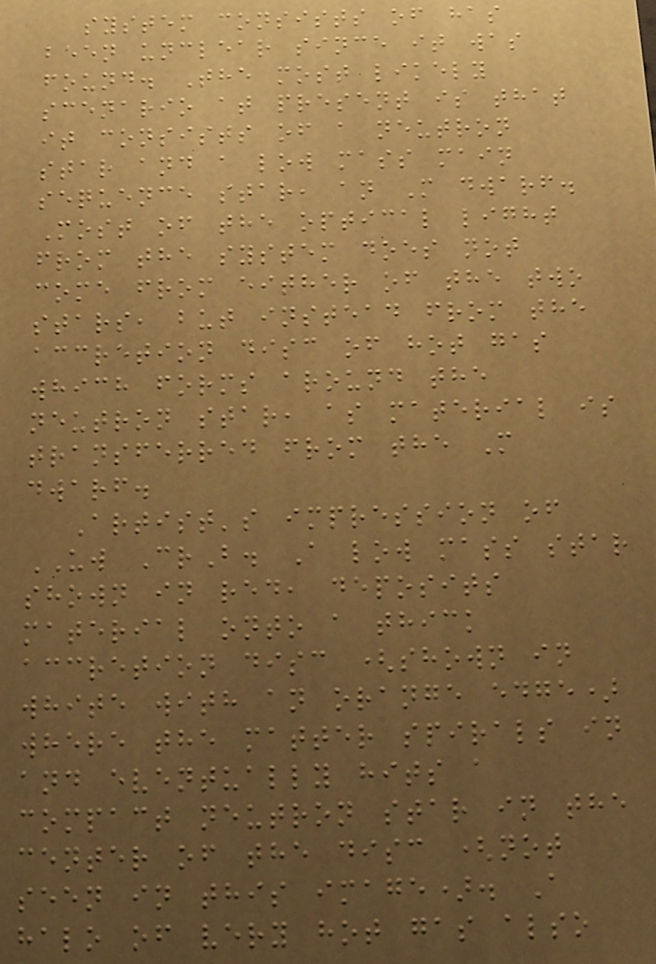system consists of has
been unclear since it was
found. The most likely
scenario at present is that
it consists of a neutron
star and a low mass main
sequence star, an M dwarf.
Most of the optical light
from the system does not
come from either of the two
stars, but instead from the
accretion disc of hot gas
which forms around the
neutron star, as material is
transferred from the M
dwarf.
Artist's impression of
UW CrB. A low mass star
shown in red, deposits
material onto a thick
accretion disc (shown in
white with an orange edge)
where the matter spirals in
and eventually hits a
compact neutron star in the
center of the disc (not
seen in this image). A
halo of very hot gas also
